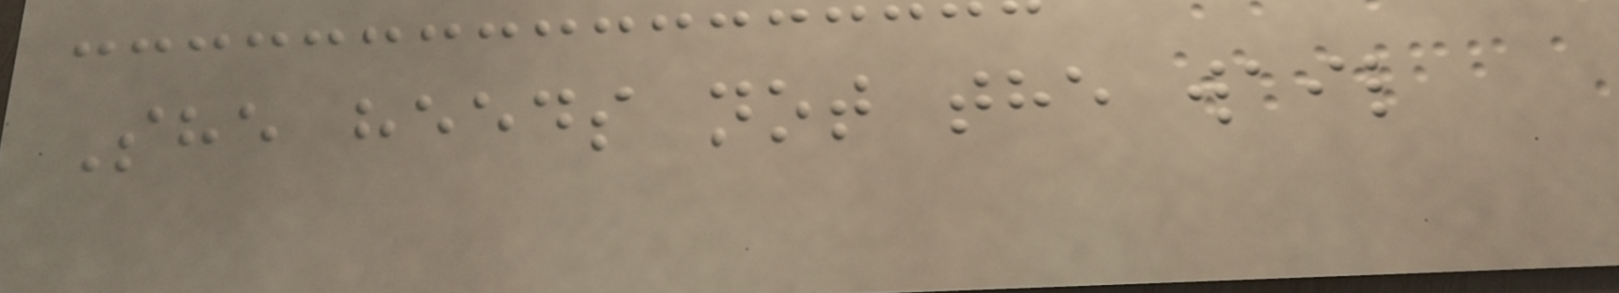She heeds not the wail
